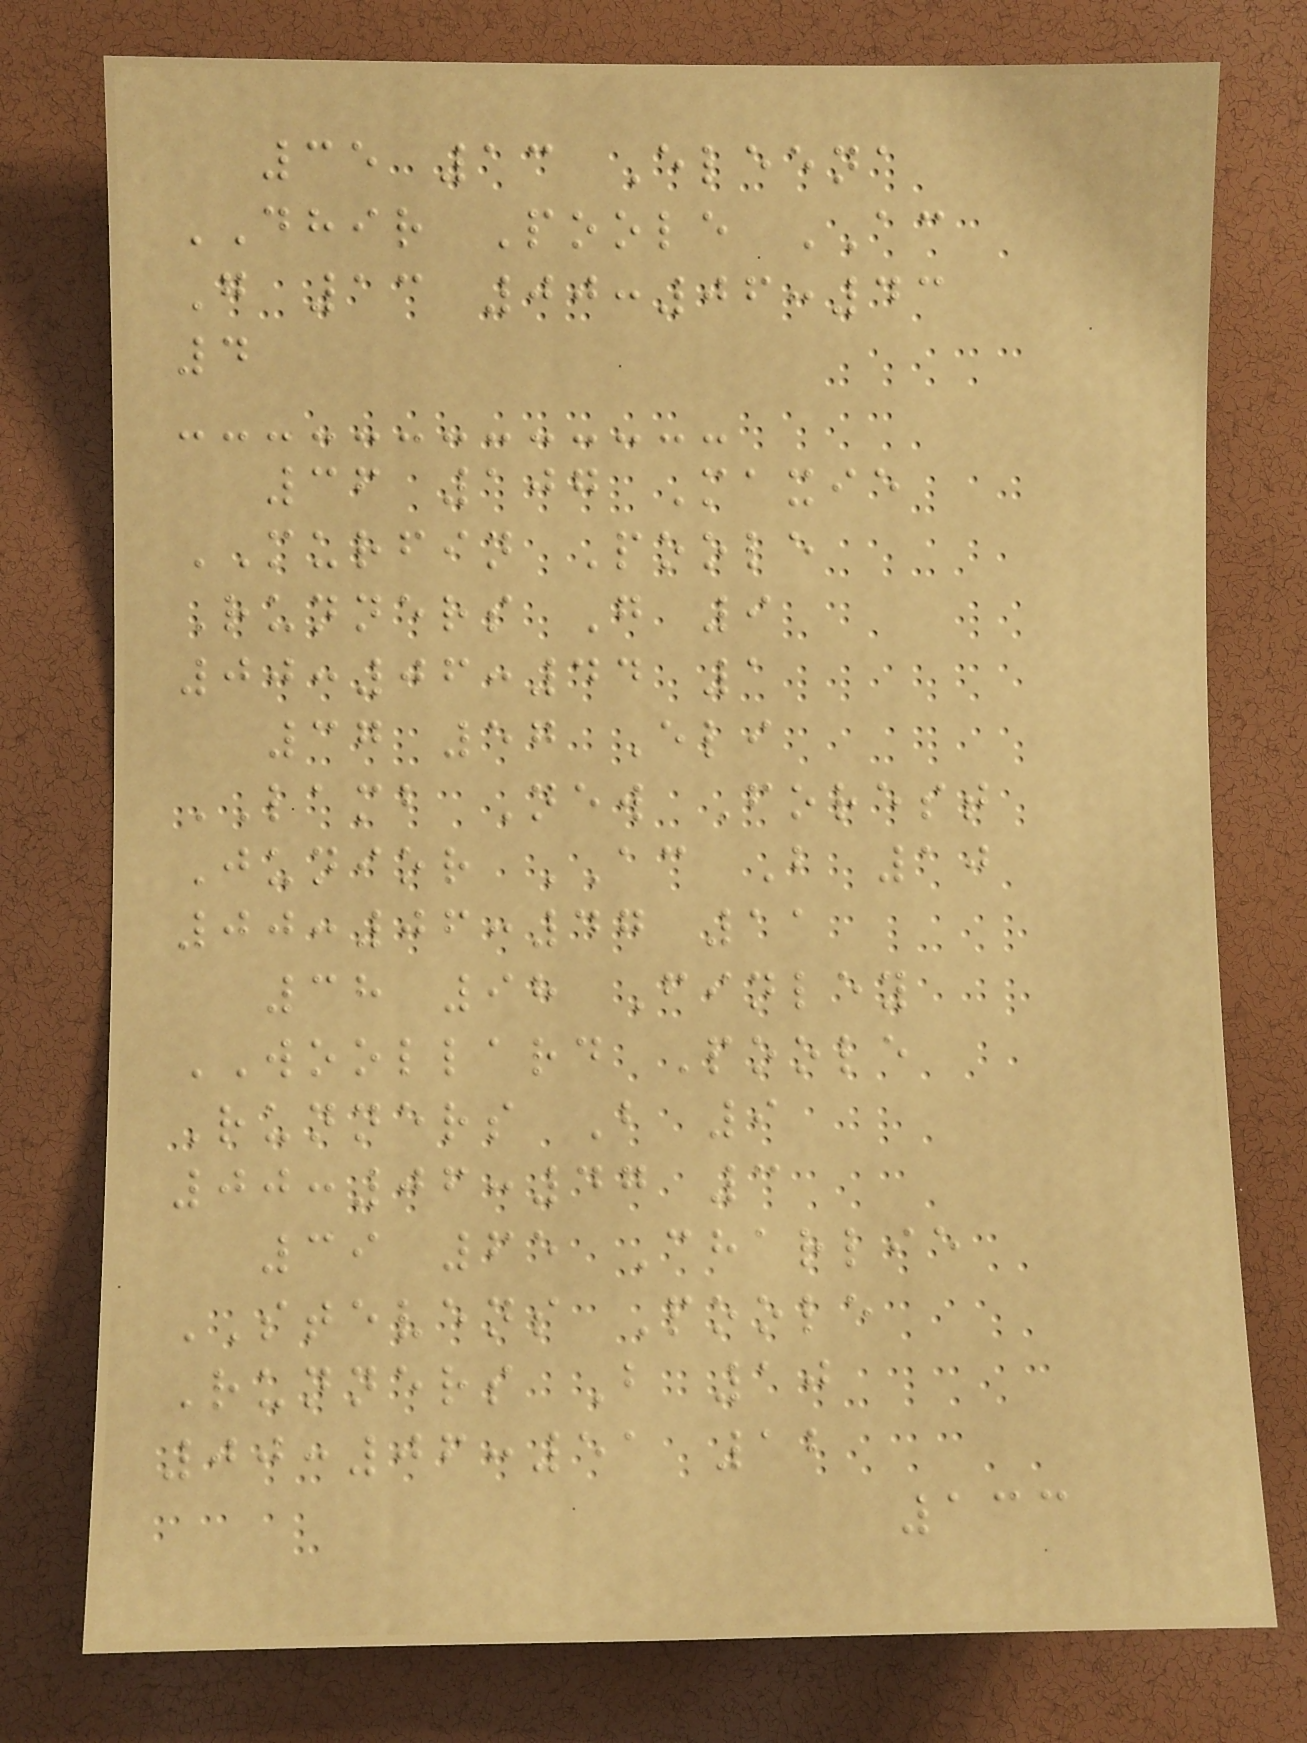35 13 Eleena
DHIR Poole AC
G 13 00:06:43
4
36 107 Maxie
MURFIN Poole
Runners G 9
00:06:44 1
37 57 Eli
LAMB New Forest
Junior AC B 10
00:06:47 11
38 98 Finley
WOOLLARD Poole
Runners B 9
00:06:47 3
39 65 Charlie
STEVENS Poole
Runners B 10
00:06:51 12
133
